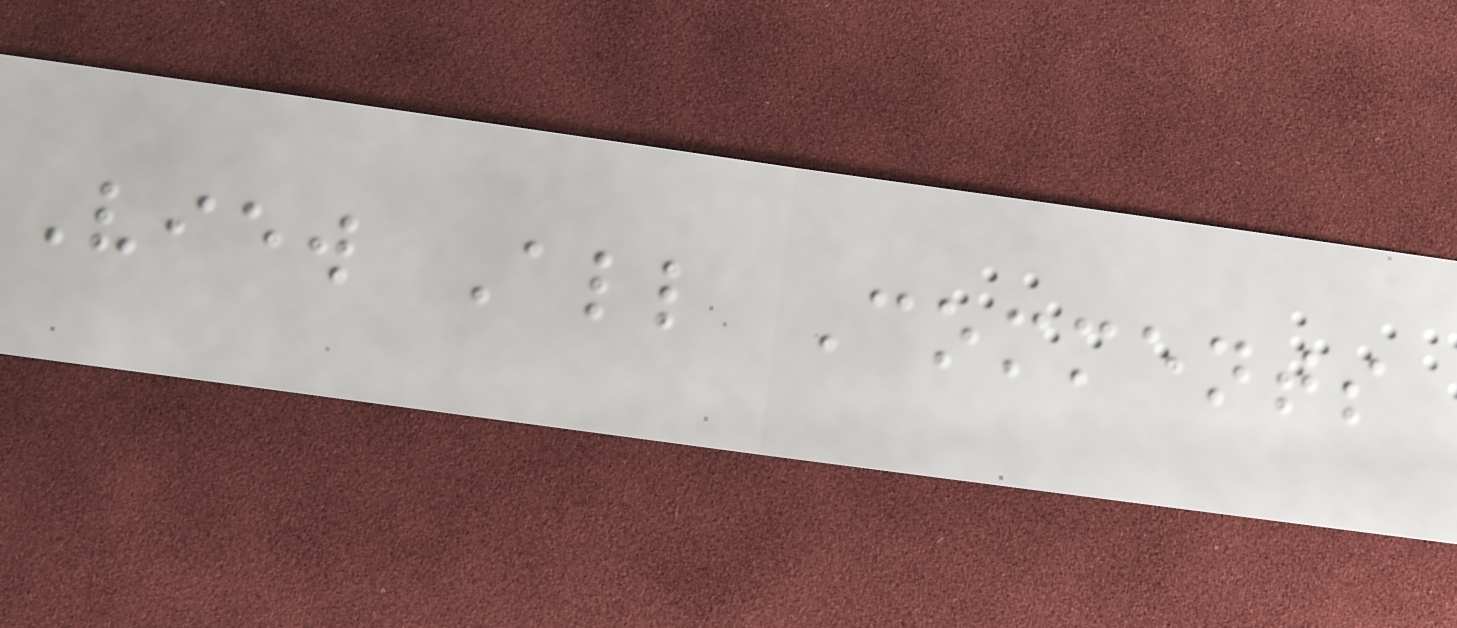View All Comments
